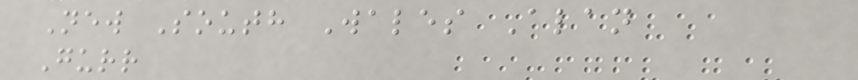New South Wales Alan
Gurr
